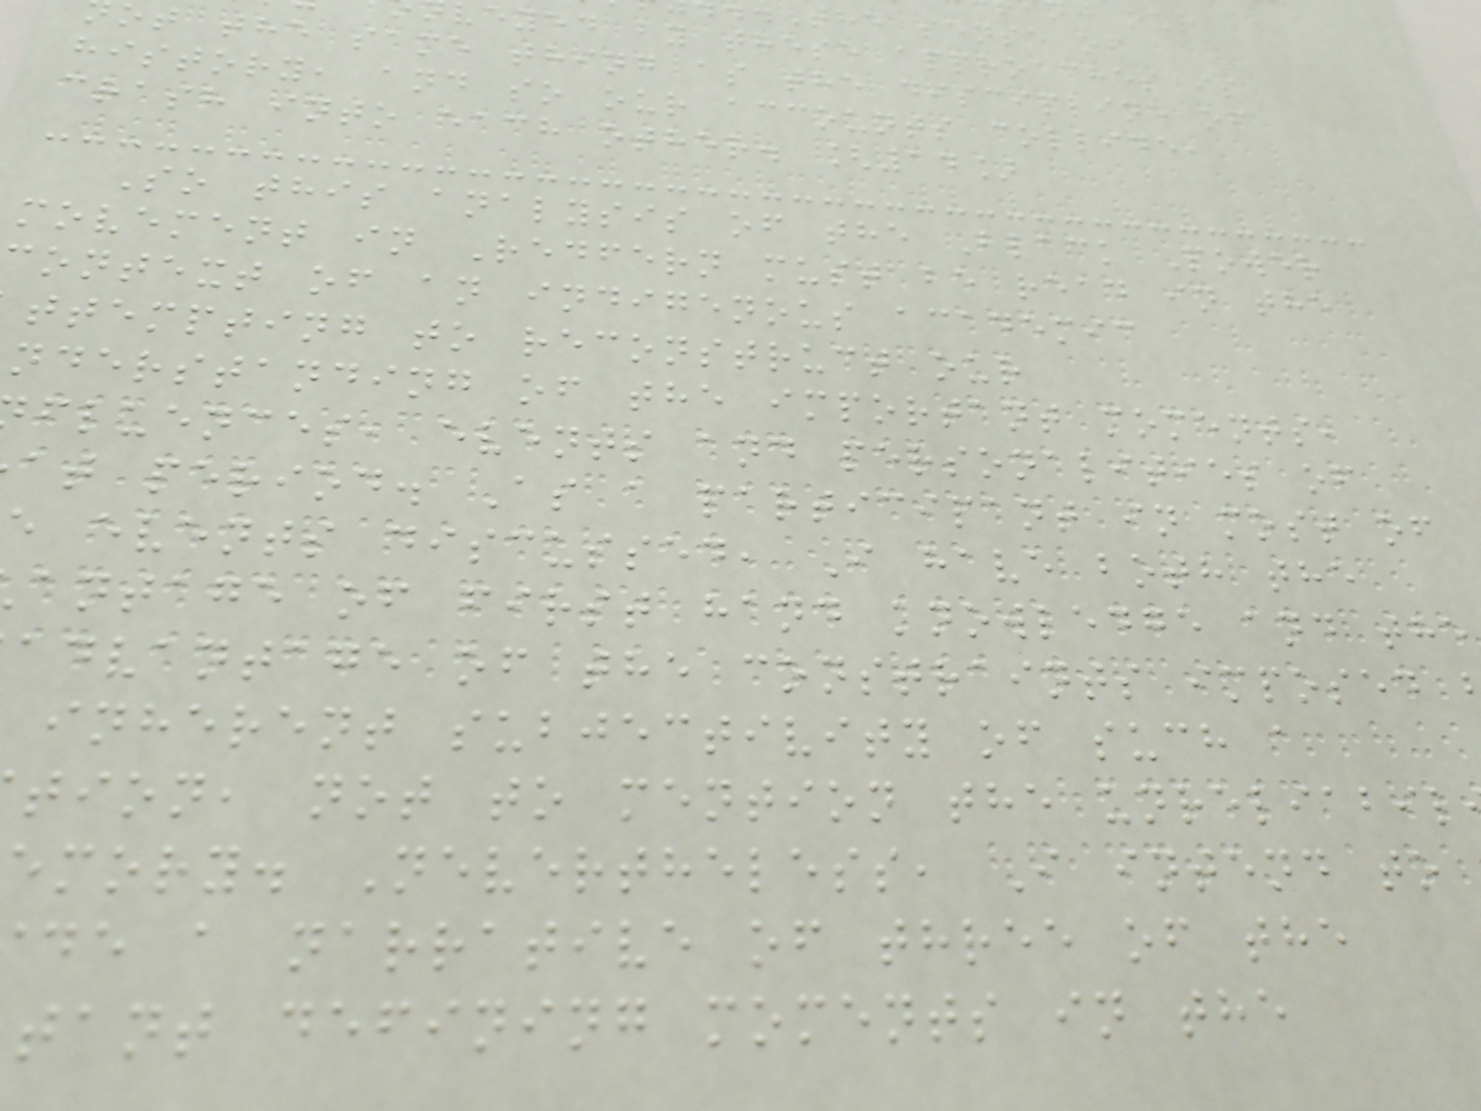The sense of
veyed by these approaches is
ot the same thing as the discipline of
history, and so our accounts collide,
crash into each other. [14]
So this analysis of the Black Power
movement in Redfern must be read in the
ontext of an indigenous academic
ttempting to reconstruct our
nderstanding of the important moments,
fluences, events and personalities of
at period. As a participant in most of
e events discussed, I have both the
antage of first hand knowledge and the
advantage of the constraints imposed
inherent subjectivity of such a
tion, not to mention the unreliabil
emory. Nevertheless, I intend to
de a narrative of three of the
tant defining moments in the
